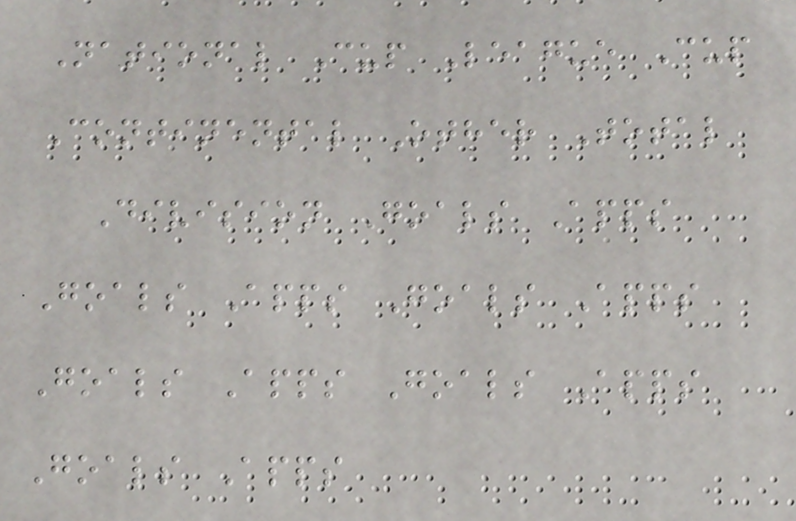National Cup League Cup
Continental Other Total
Division Goals Apps
Goals Apps Goals Apps
Goals Apps Goals Apps
Goals Apps
